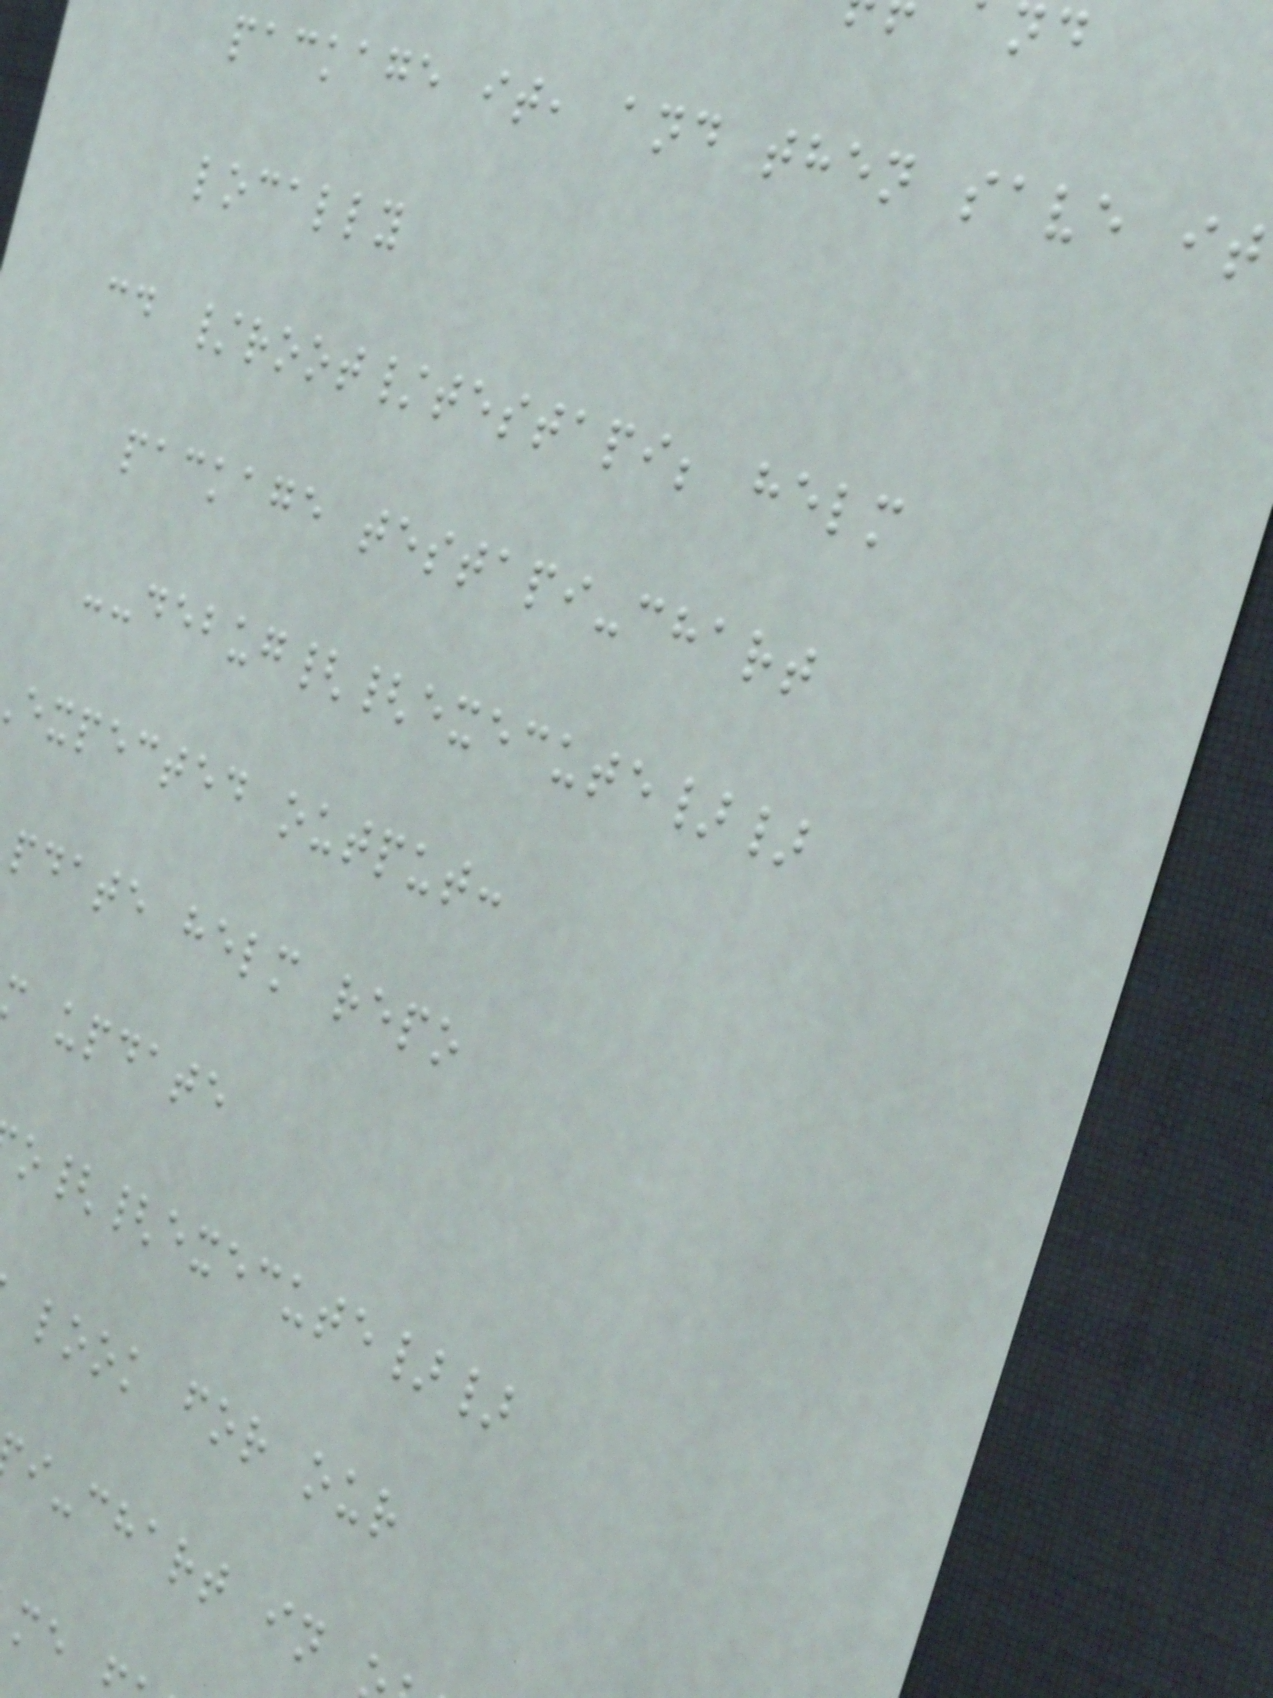package it, and then save it
locally
cd /root/testapi; helm
package testapi-chart
--debug{{execute}}
expected output:
pdate helm repo
update
o{{execute}}
look for our
i-chart in
